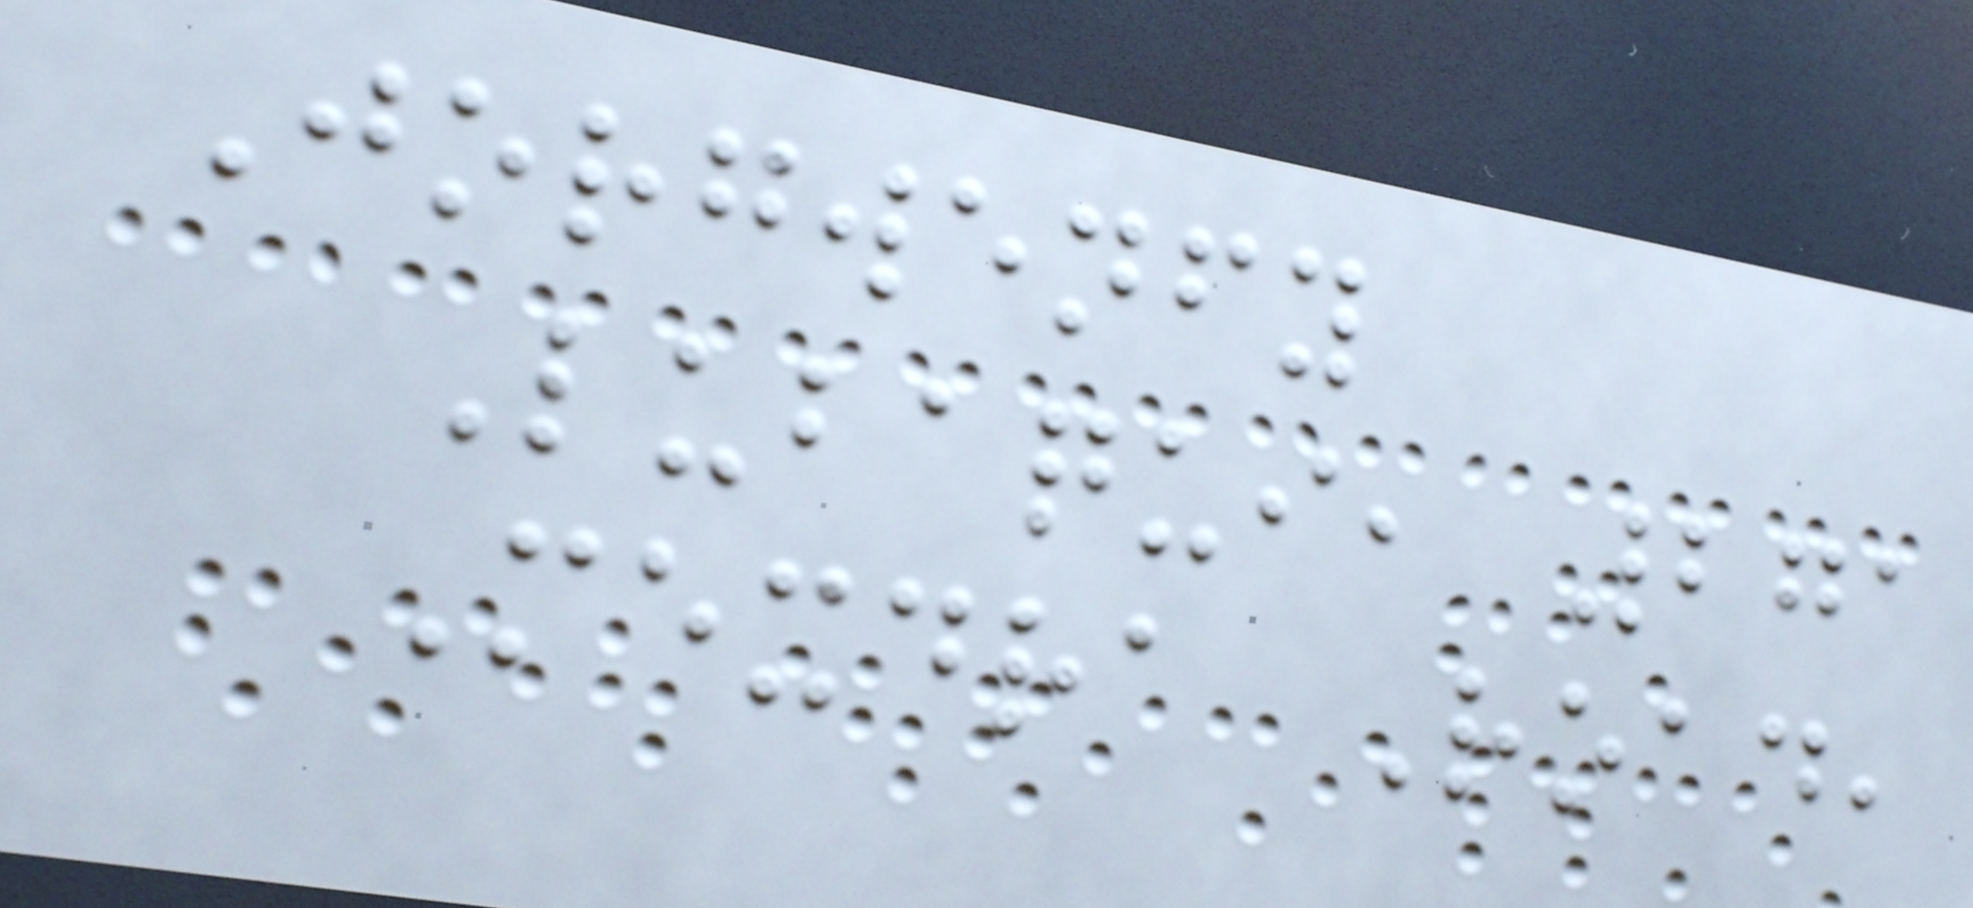Jorgwenfy
Lubaqui, 271
Mexdra Road,
